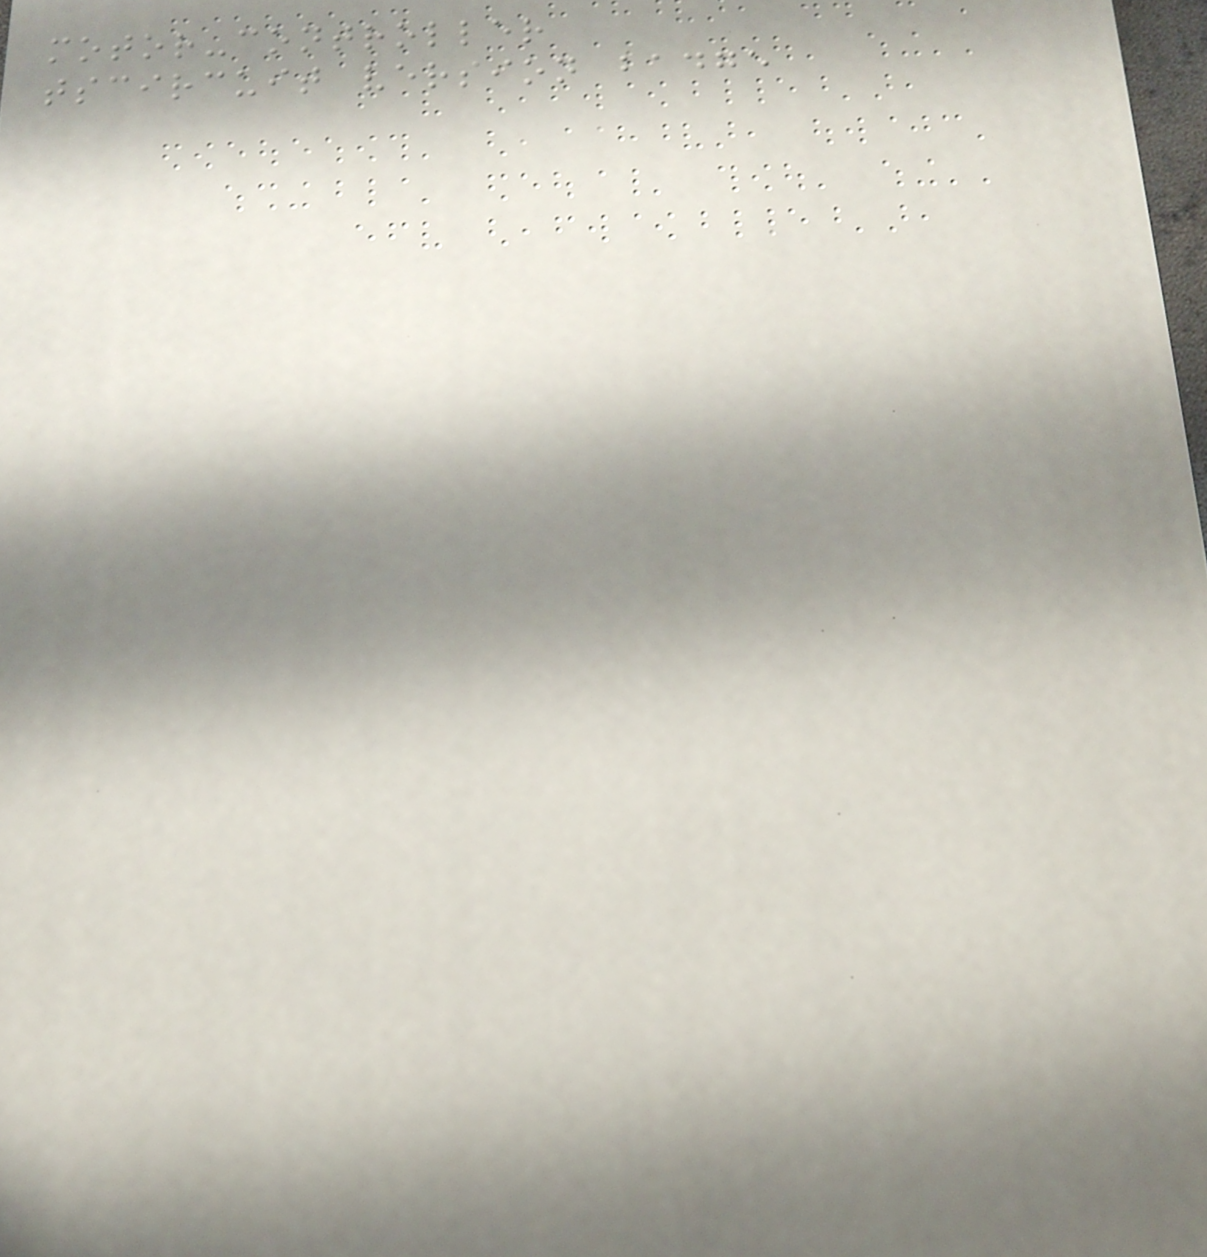motor-controller
tscircuit version badge
